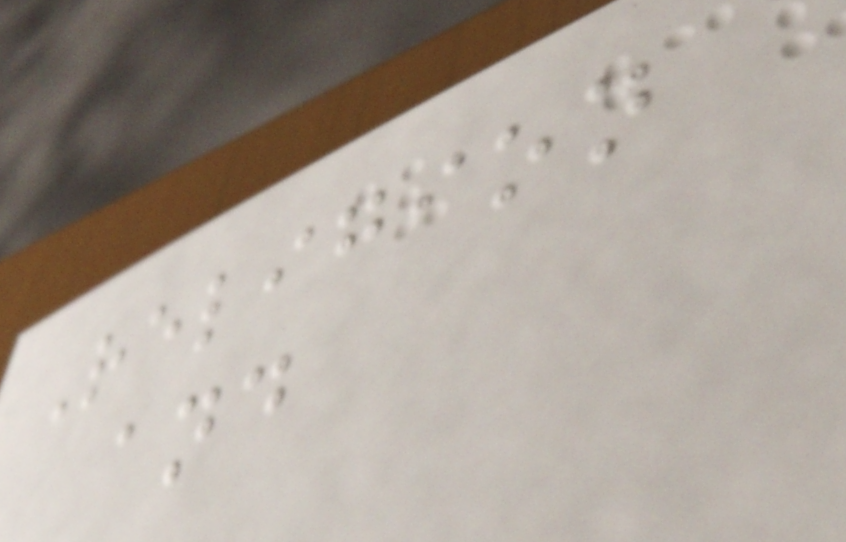Religion
and
